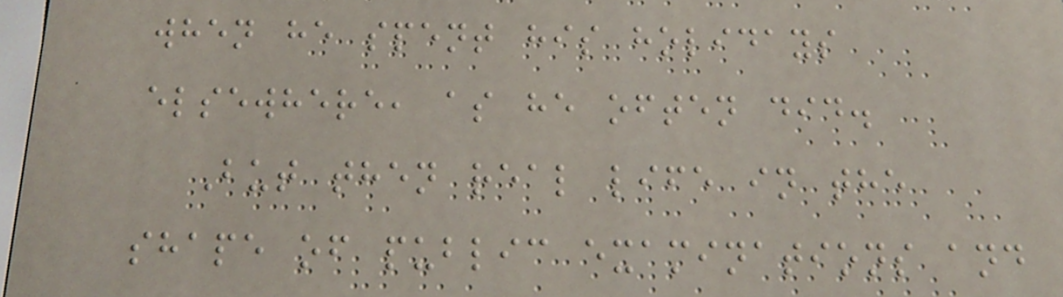when he spent his holidays
elsewhere, as he often did.
But then real life in the
shape of public examinations and
